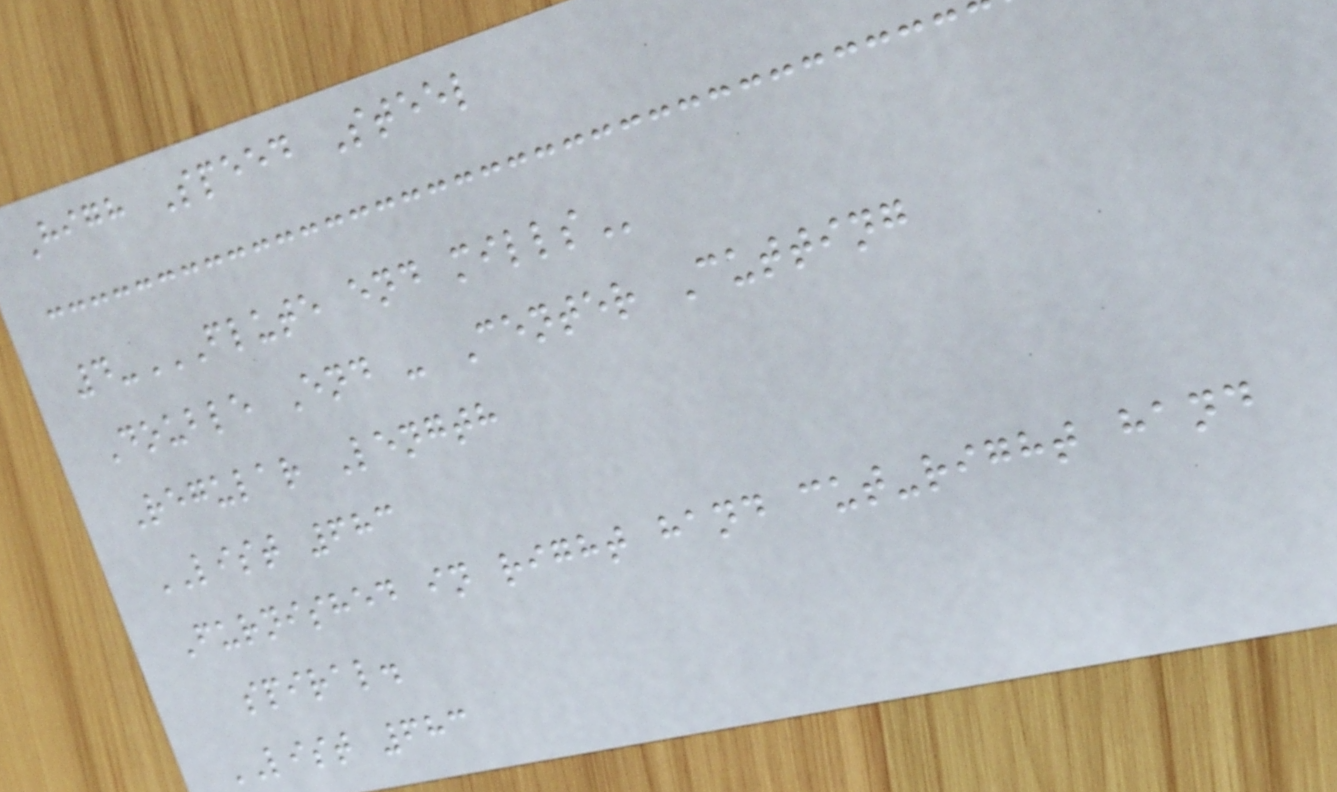High Speed Steel
4-FLUTE END MILLS
Double End - Center Cutting
Regular Length
LIST 683
Furnished in right hand cut-right hand
spiral.
LIST 683
